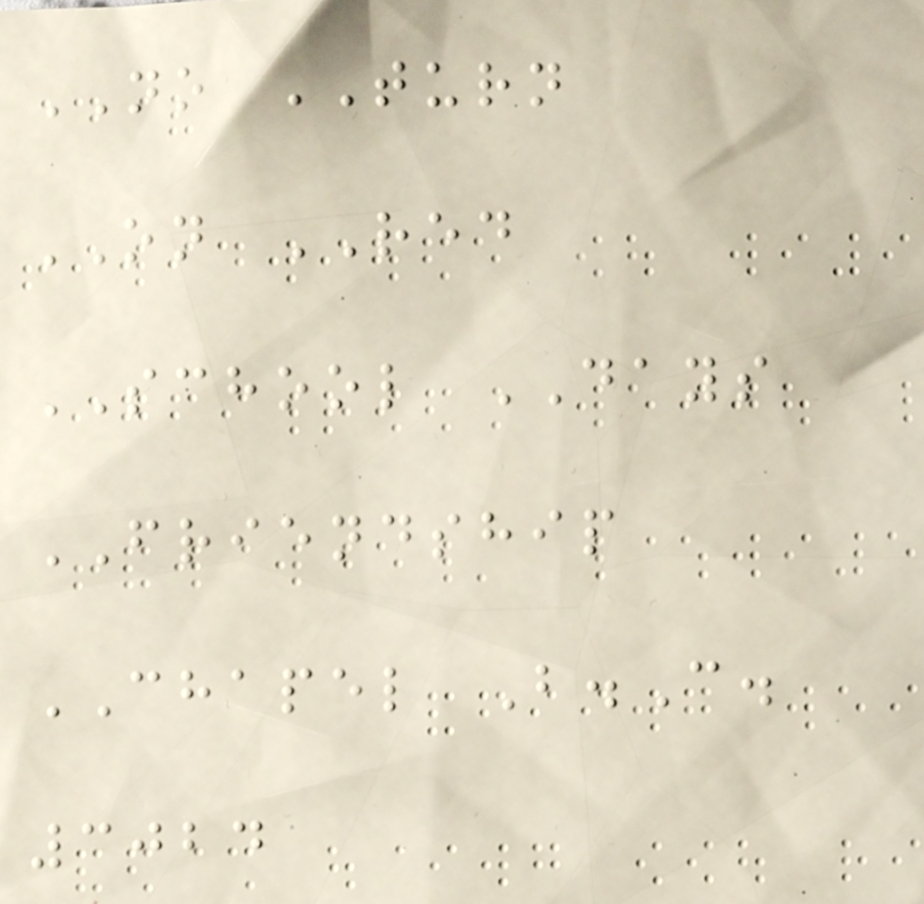NO TURN
ON RED
SCHOOL DAYS
FRIENDSHIP
CHAPEL B.C.
3024
